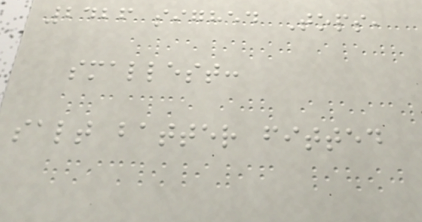2426 sighed Tops,
smallest:
salt batter fitted
